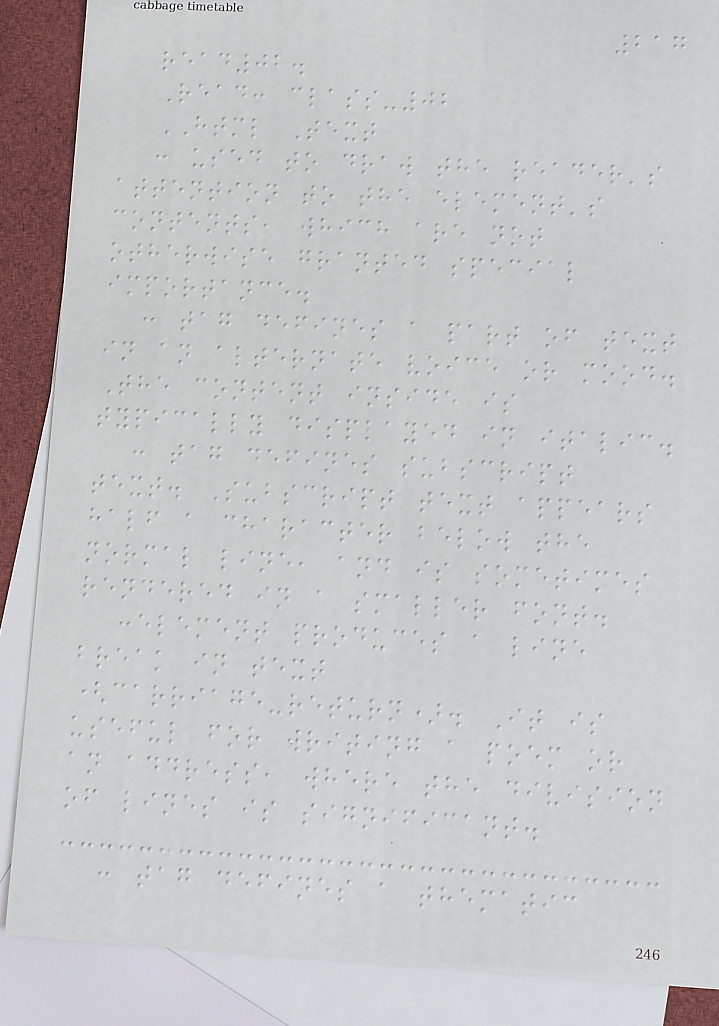217
read02.
Read: class-02
HTML Text
: used to draw the reader's
attention to the element's
contents, which are not
otherwise granted special
importance.
: tag defines a part of text
in an alternate voice or mood.
The content inside is
typically displayed in italic.
: tag defines subscript
text. Subscript text appears
half a character below the
normal line, and is sometimes
rendered in a smaller font.
:element produces a line
break in text
(carriage-return). It is
useful for writing a poem or
an address, where the division
of lines is significant.
: tag defines a thematic
